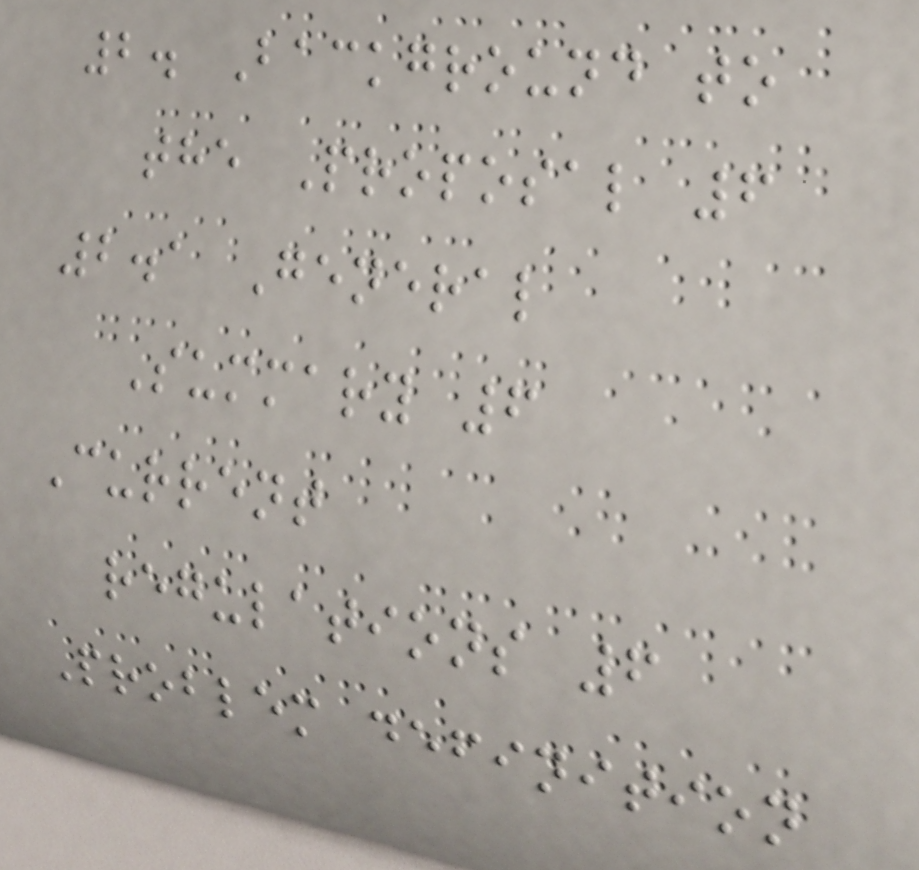2. Background to
the Proposal 6
2.1 General
Summary 6
Current
regulations 6
Problem definition
